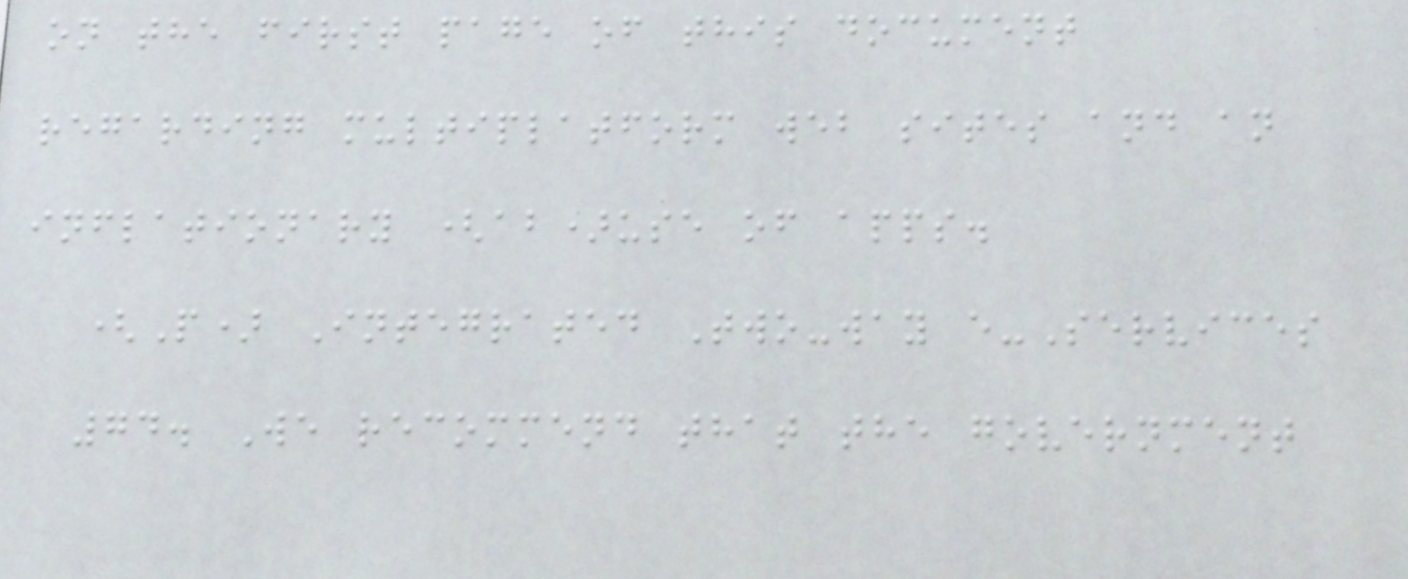on the first page of this document
regarding multiplatform web sites and an
inflationary (ab)use of apps.
(P) Integrated Two-way e-Services
74. We recommend that the government
